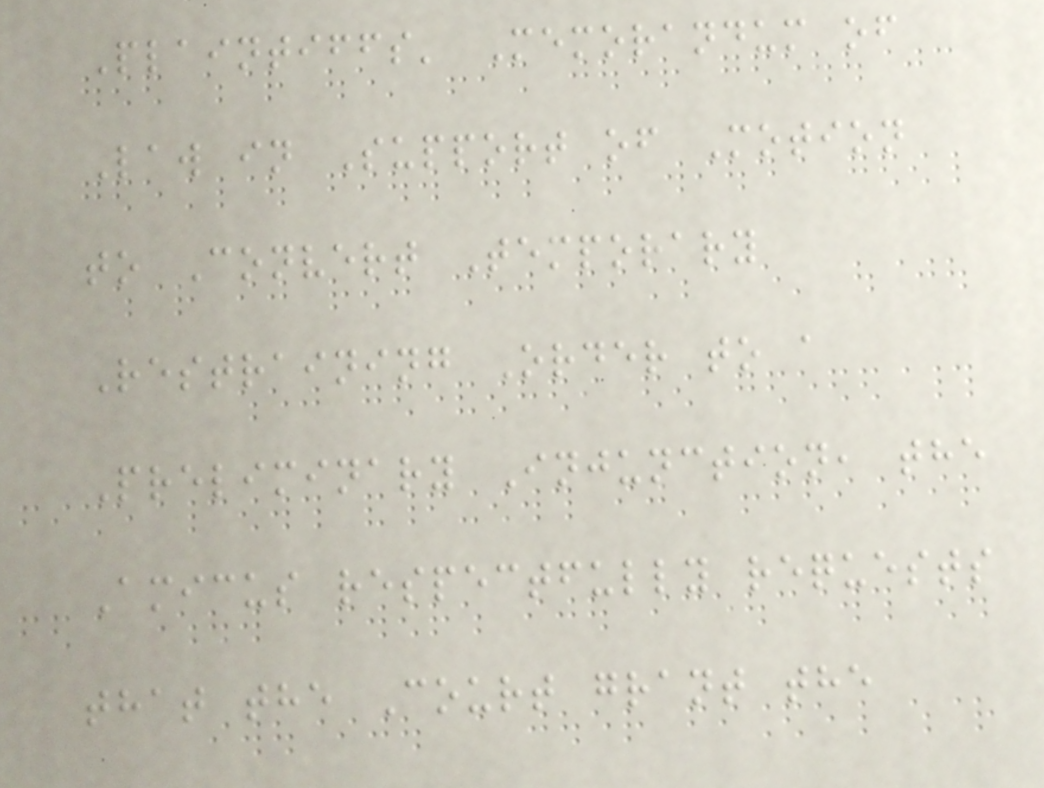Plaintiffs' Memorandum of
Law in Support of Motion
to Convert Temporary
Restraining Order to a
Preliminary Injunction, the
Amicus respectfully requests
that the Court grant the
